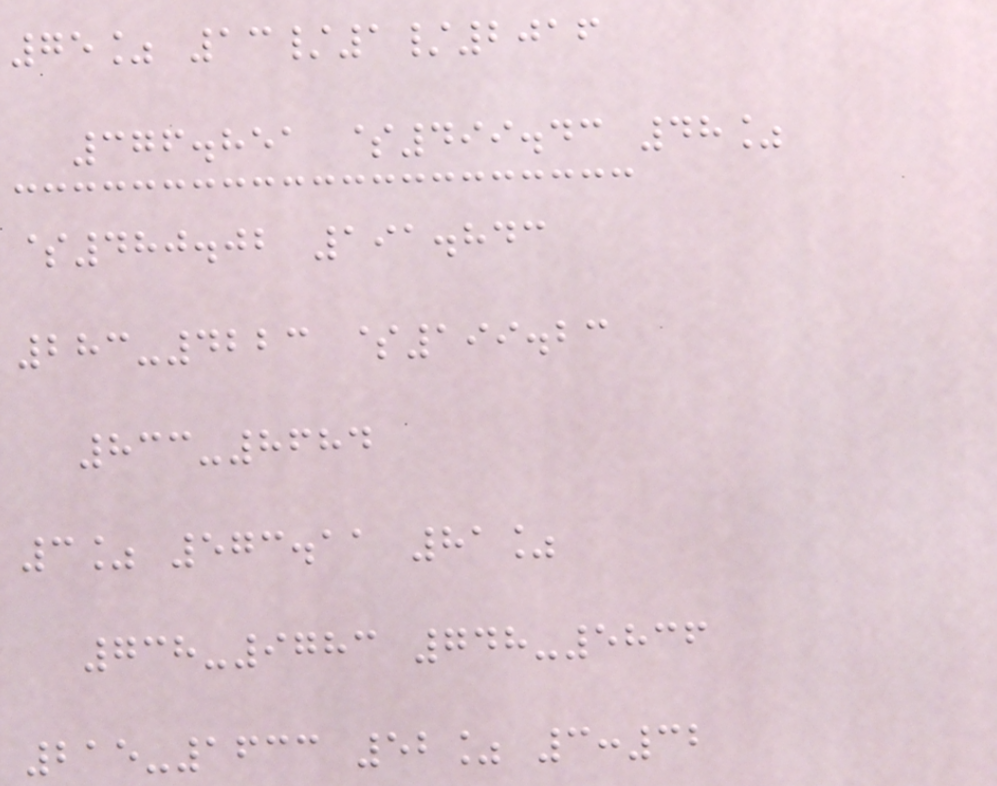75% 13/1/2016
376.851 $499.43 48%
$480.02 191.843
283-4223 $199.23
833-8684
3% 573.11 81%
738-9783 748-5836
215-1633 52% 3:32
